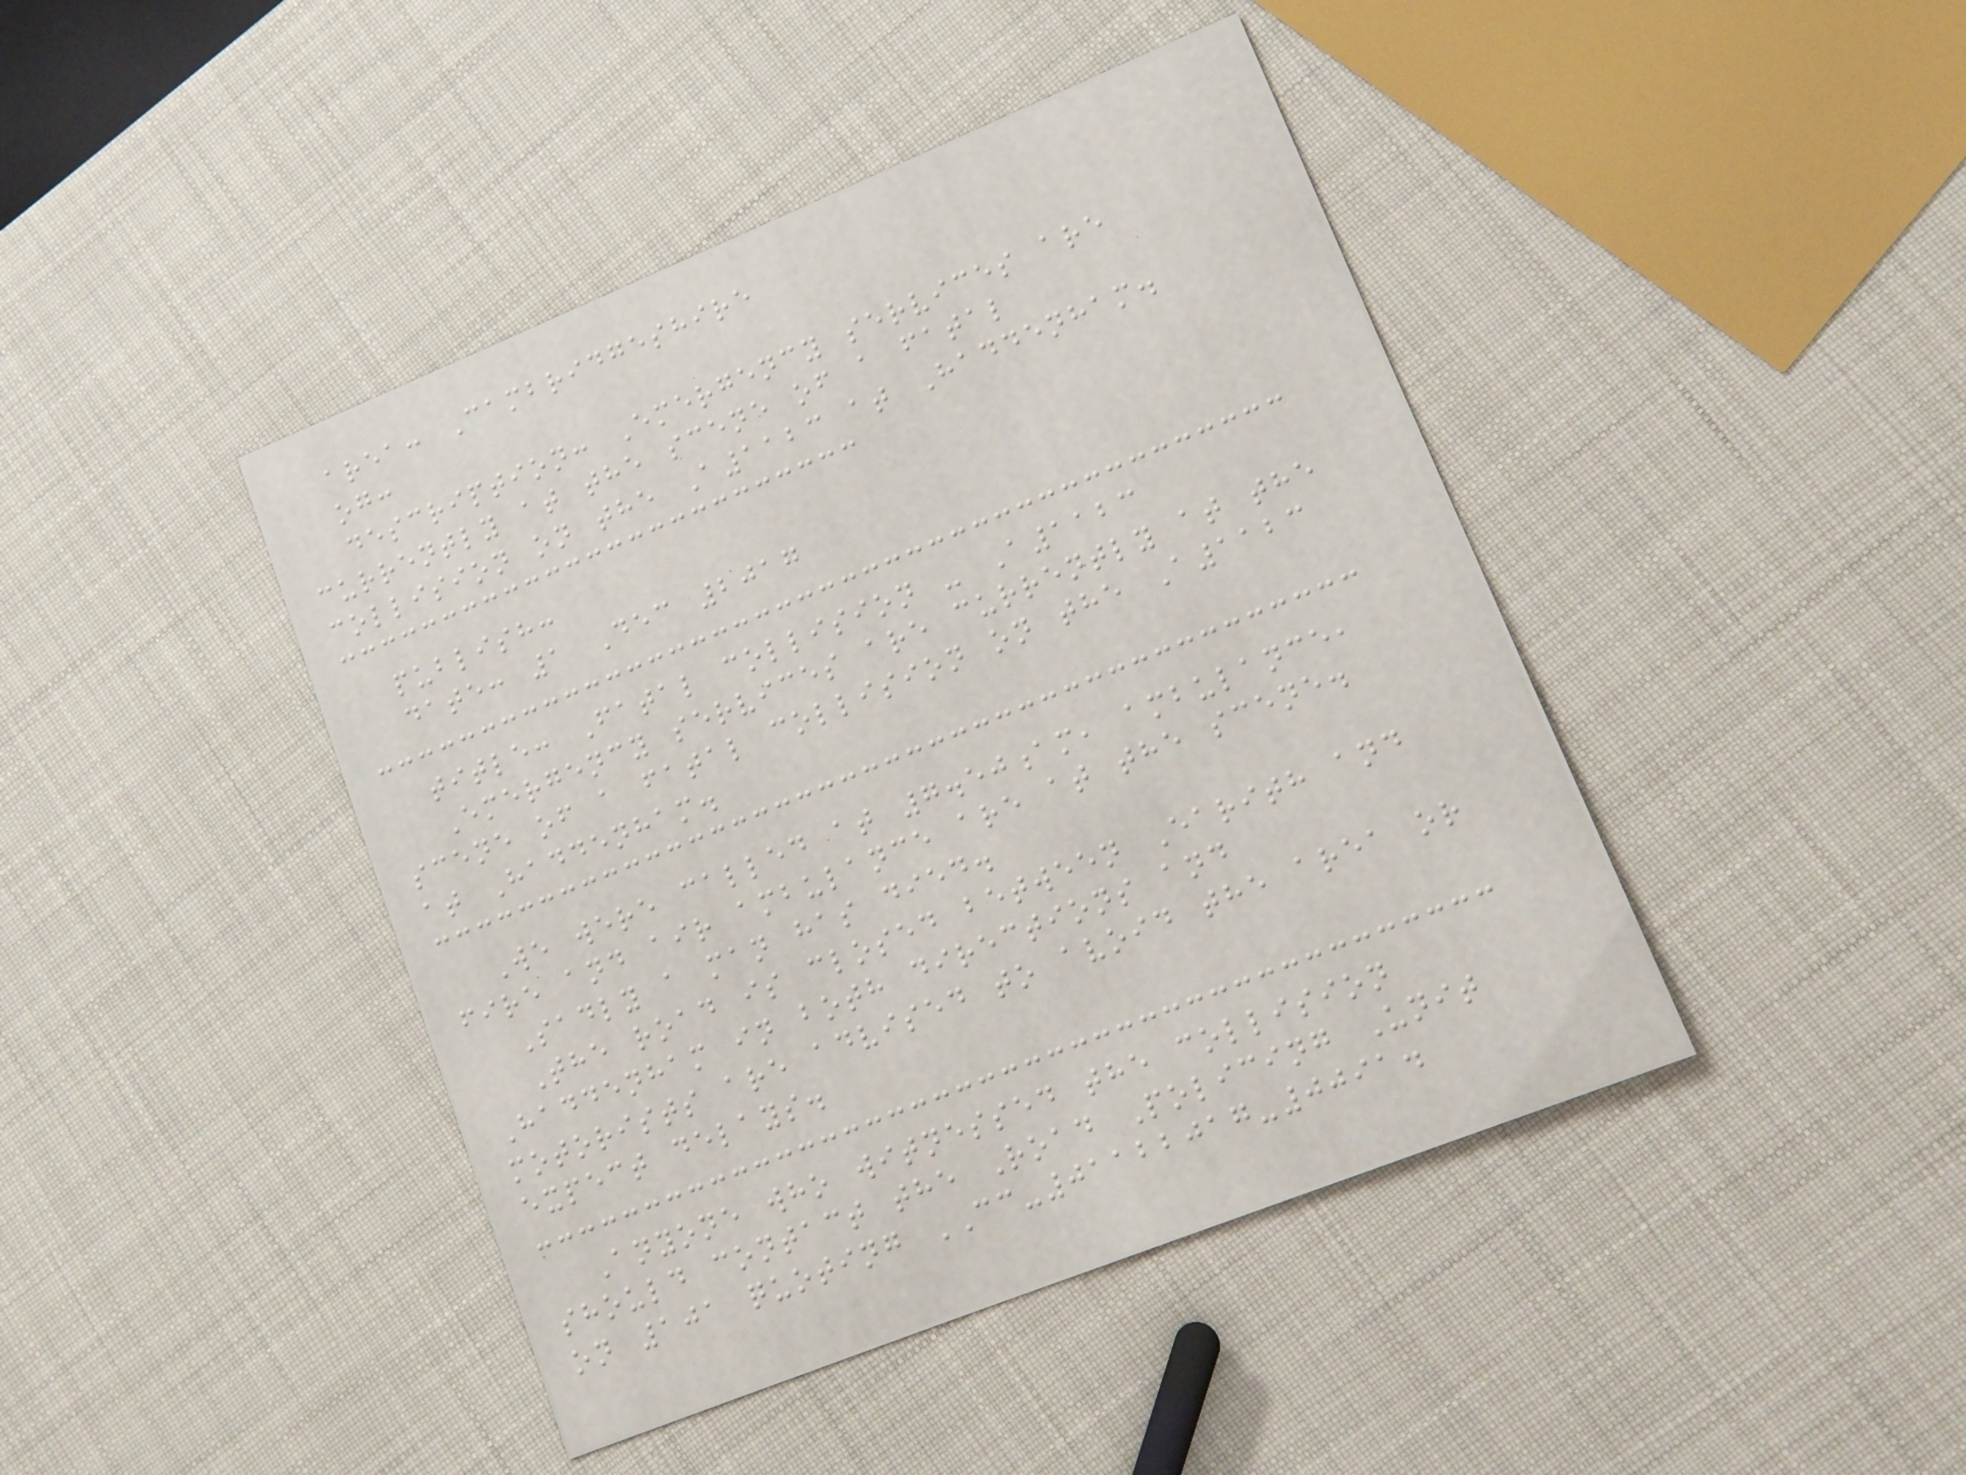area: Cambridgeshire
og:
description: Emergency services are
currently at the scene of a fatal
collision on the A1123 at Haddenham.
publish:
date: 1 Dec 2017
title: Fatal collision - A1123
Emergency services are currently at the
scene of a fatal collision on the A1123
at Haddenham.
We were called at 7.50am, ambulance,
fire and air ambulance are at the scene.
Sadly a man has died.
The road is closed between Earith and
Haddenham in both directions and
motorists are advised to avoid the area or
expect delays.
Anyone who witnessed the collision
should contact the Road Policing Unit
on 101 quoting CC-01122017-0091.
